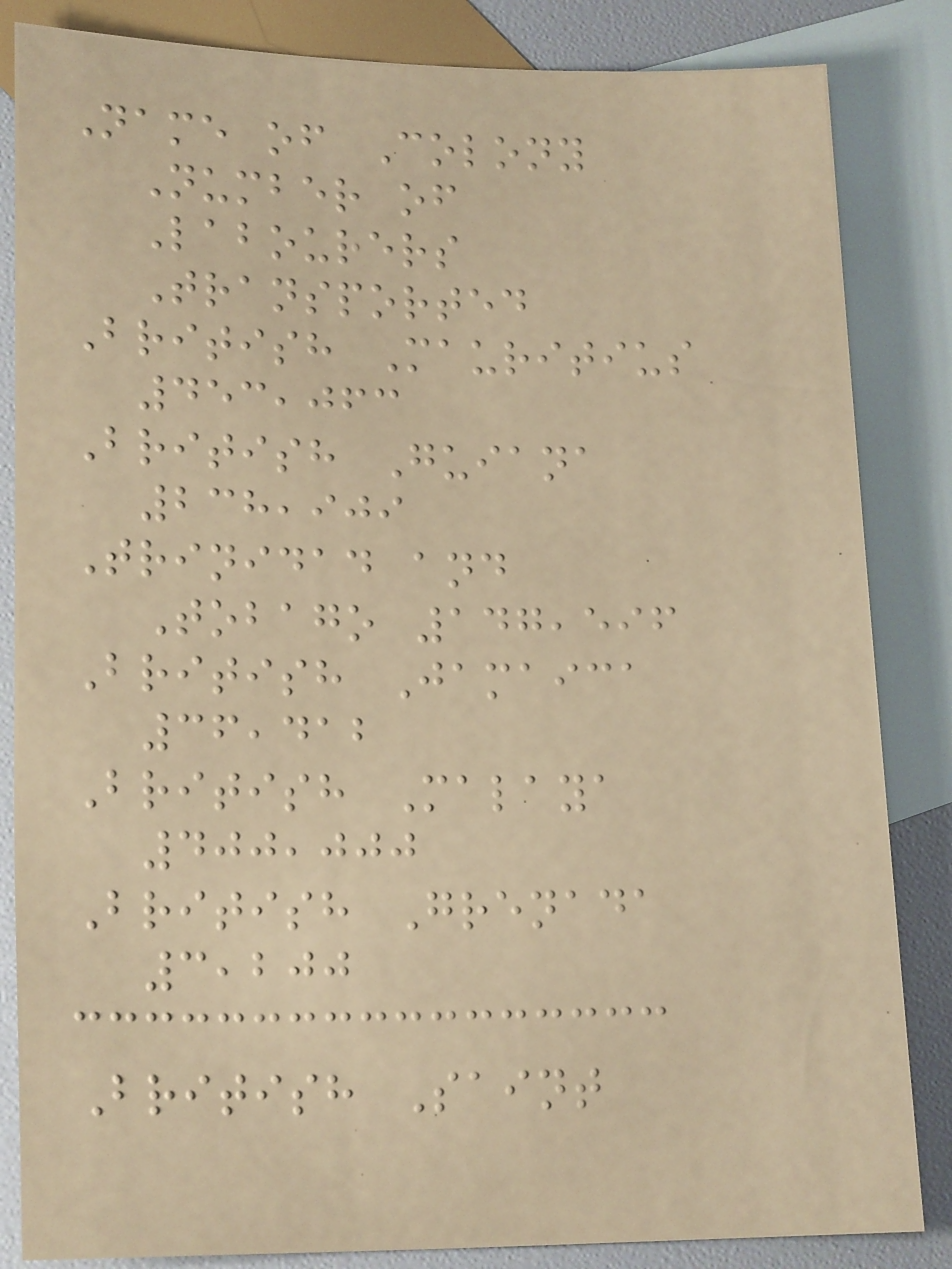Name of Colony
Number of
Labourers
Transported
British Mauritius
453,063
British Guiana
238,909
Trinidad and
Tobago 147,596
British Jamaica
36,412
British Malaya
400,000
British Grenada
3,200
British Saint
